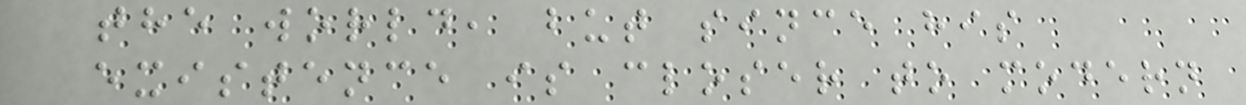the world, but since his
existence is closer to modern
